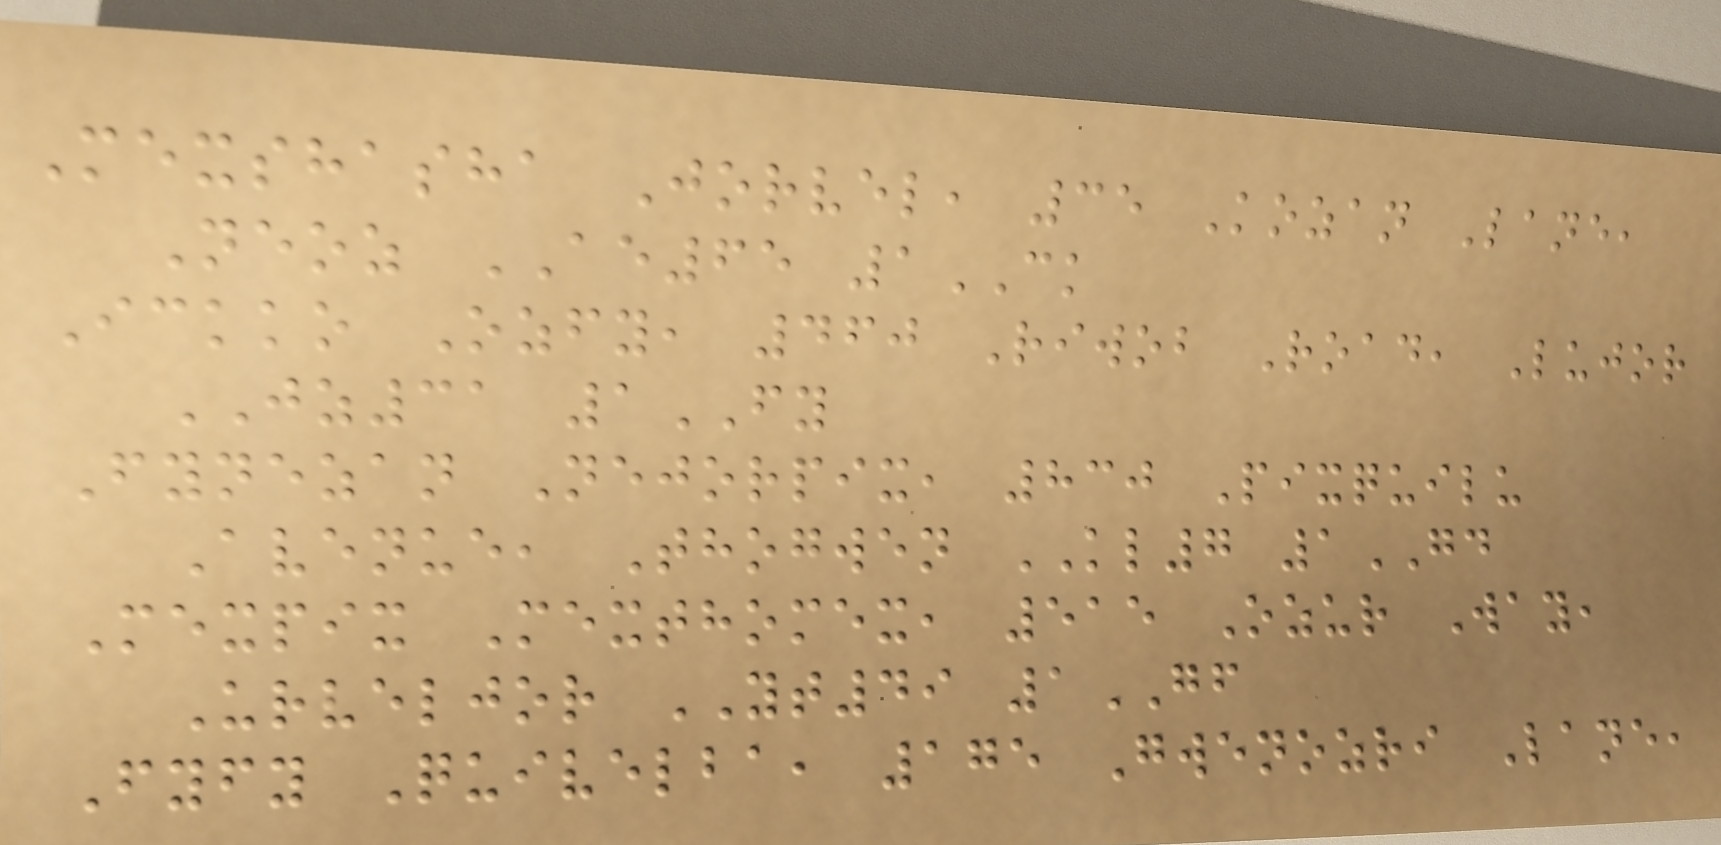Mexshasha Jorvel, 35 Kozan Lane,
Neoz AE65 1CK
Ickko Ozfy, 460 Riwob Road, Lujor
JZ31 1FY
Fynezan Nejorpix, 830 Pixquilu
Avenue, Thogwen KL7 1GD
Mexpix Mexthomex, 515 Ozur Way,
Urveljor YT49 1GF
Fyfy Quivelba, 175 Gwenozri Lane,
